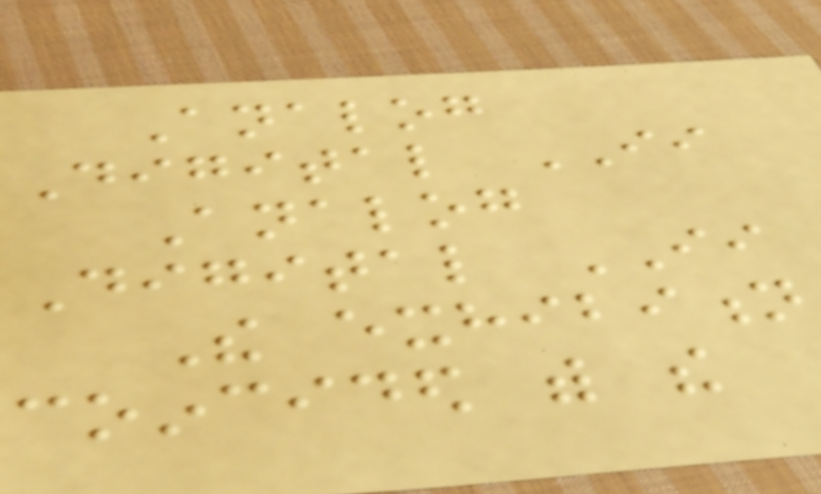Analog
Digital II
Analog
Digital II
The exhibition
coincided with the
